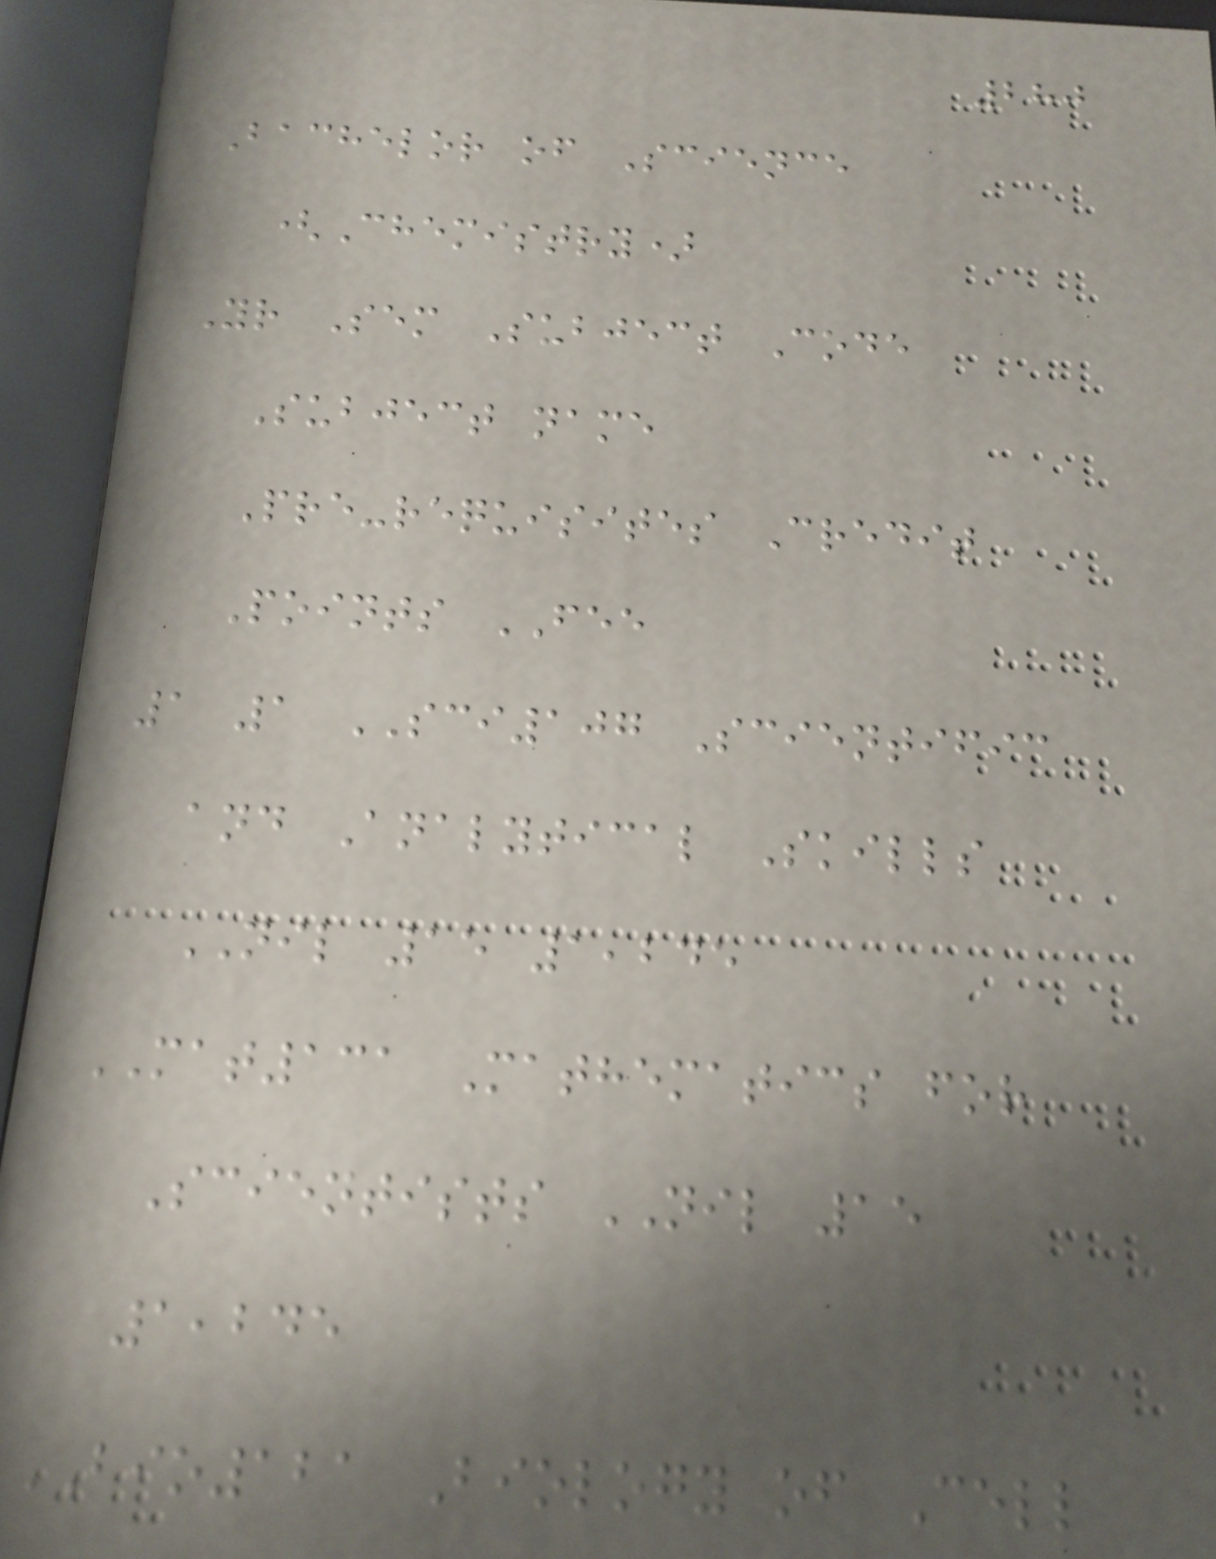280
Bachelor of Science
(Chemistry)
Yr Sem Subject Code
Subject name
Pre-requisites Credit
Points FEE
1 1 SCI107 Scientific
and Analytical Skills
NIL 15 1,245
MAT131 Mathematics for
Scientists NIL 15
1,245
BIO121 Biology of Cell
